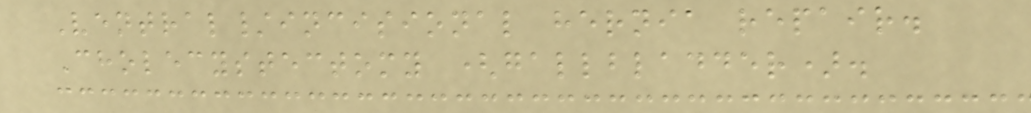Ventral/incisional hernia repair.
Cholecystectomy (gallbladder).
